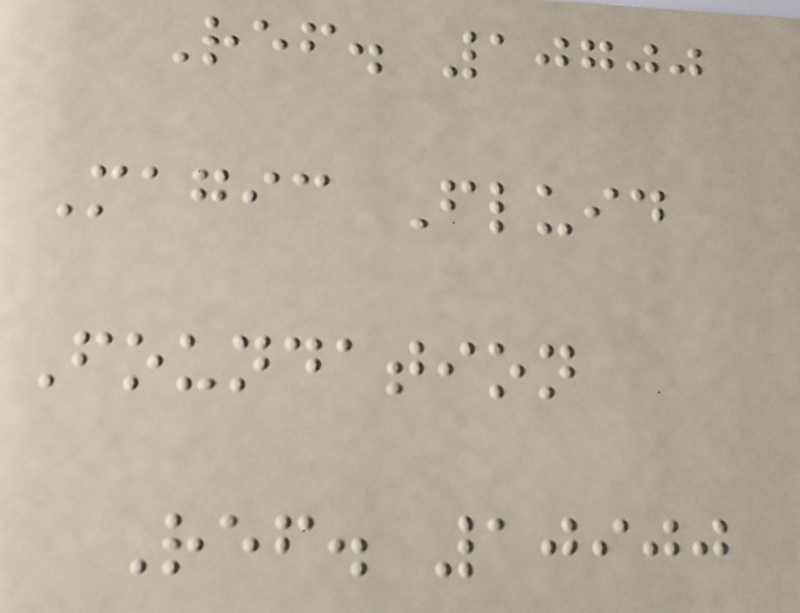Ref. 10700
Magic Fluid
Foundation
Ref. 10900
